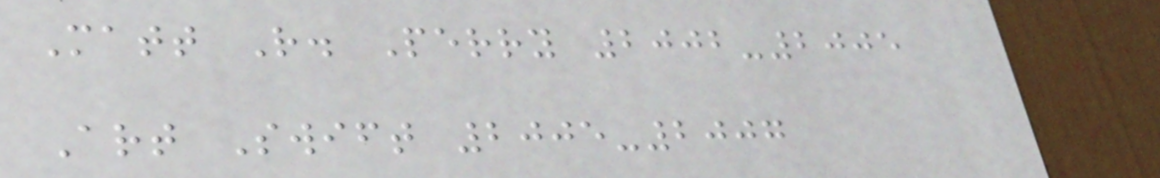Matt R. Perry 2002-2005
Art Swift 2005-2007
